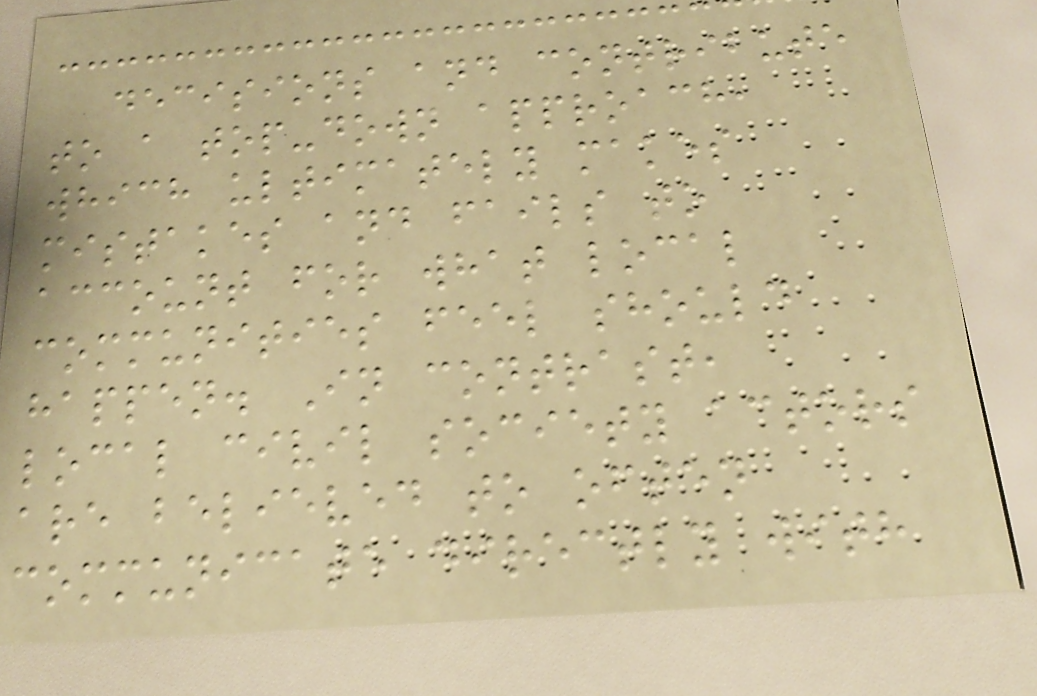decisions and contribute
to a top-down approach,
which ultimately makes
mistakes and fails to
account for what local
communities feel should
happen. In contrast,
local civil society actors
are believed to often
communicate directly with
